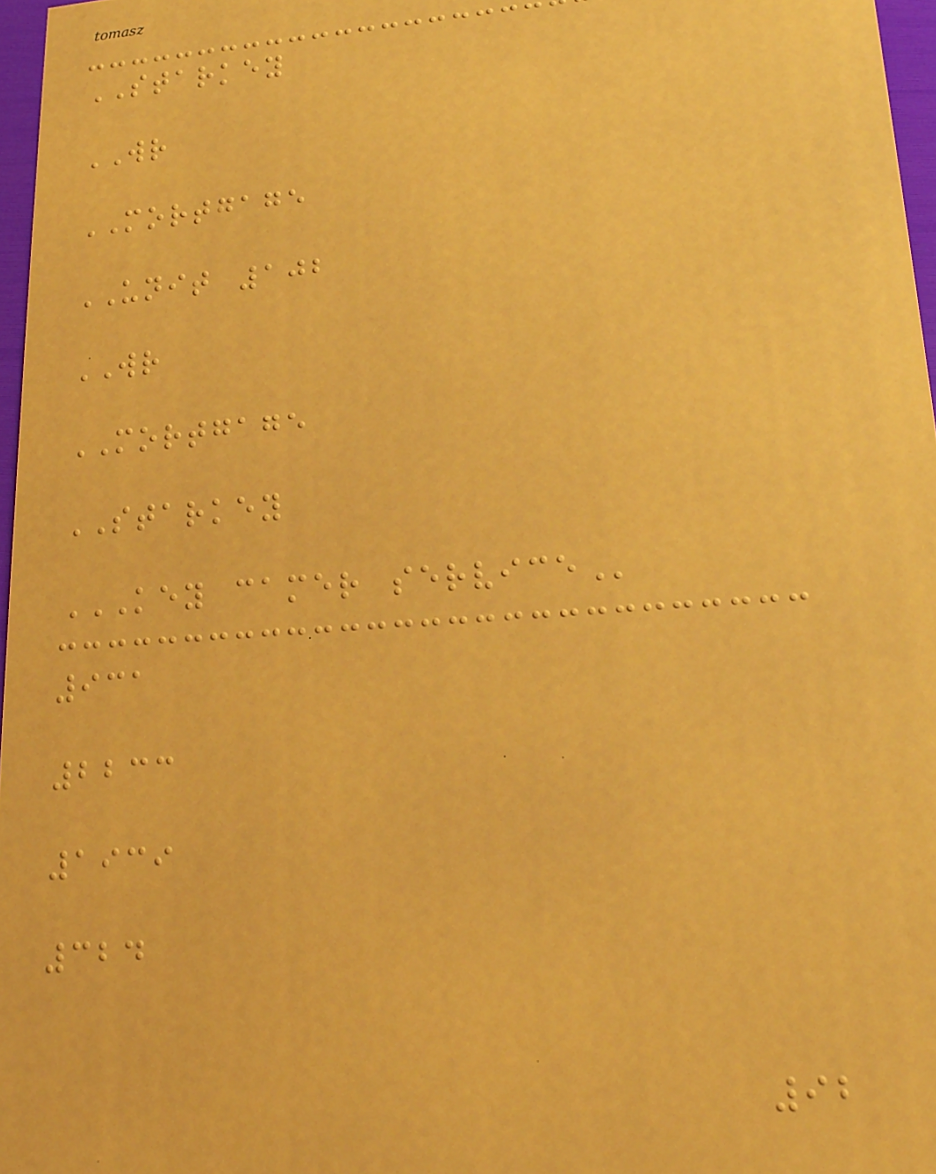STARKEY
WR
MORTGAGE
UNIT 102
WR
MORTGAGE
STARKEY
KEY CAMER SERVICE
931
2233
1939
324
92
